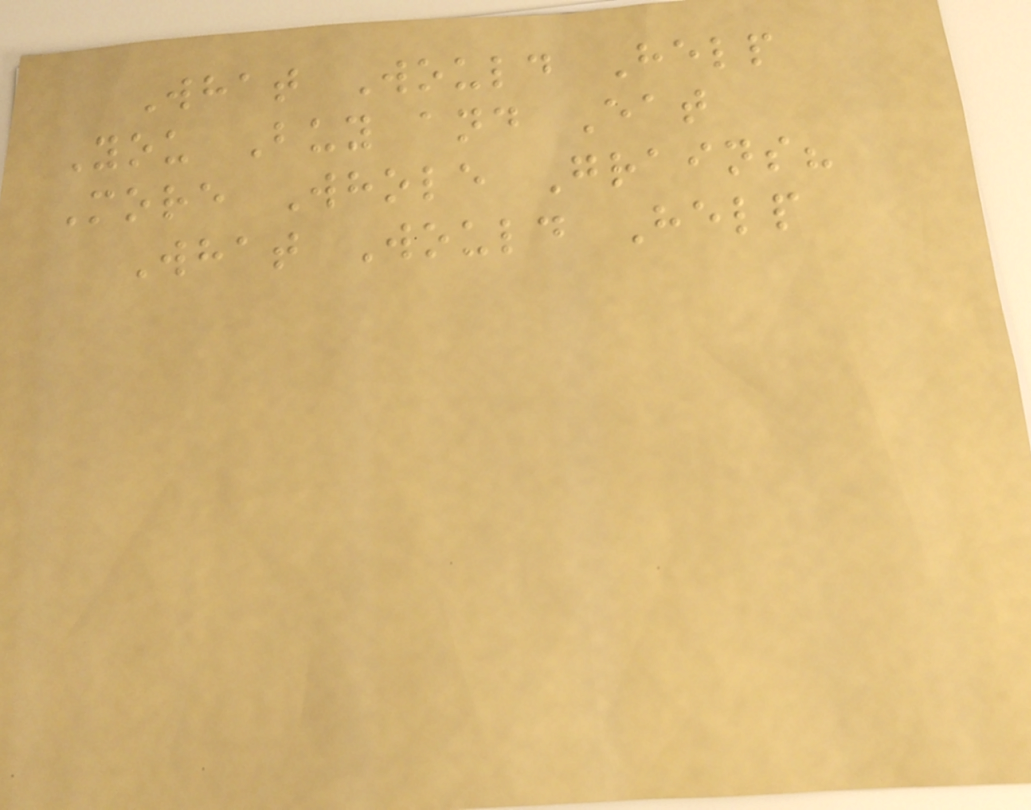What Would Help
You Buy and Eat
More Whole Grains?
What Would Help
